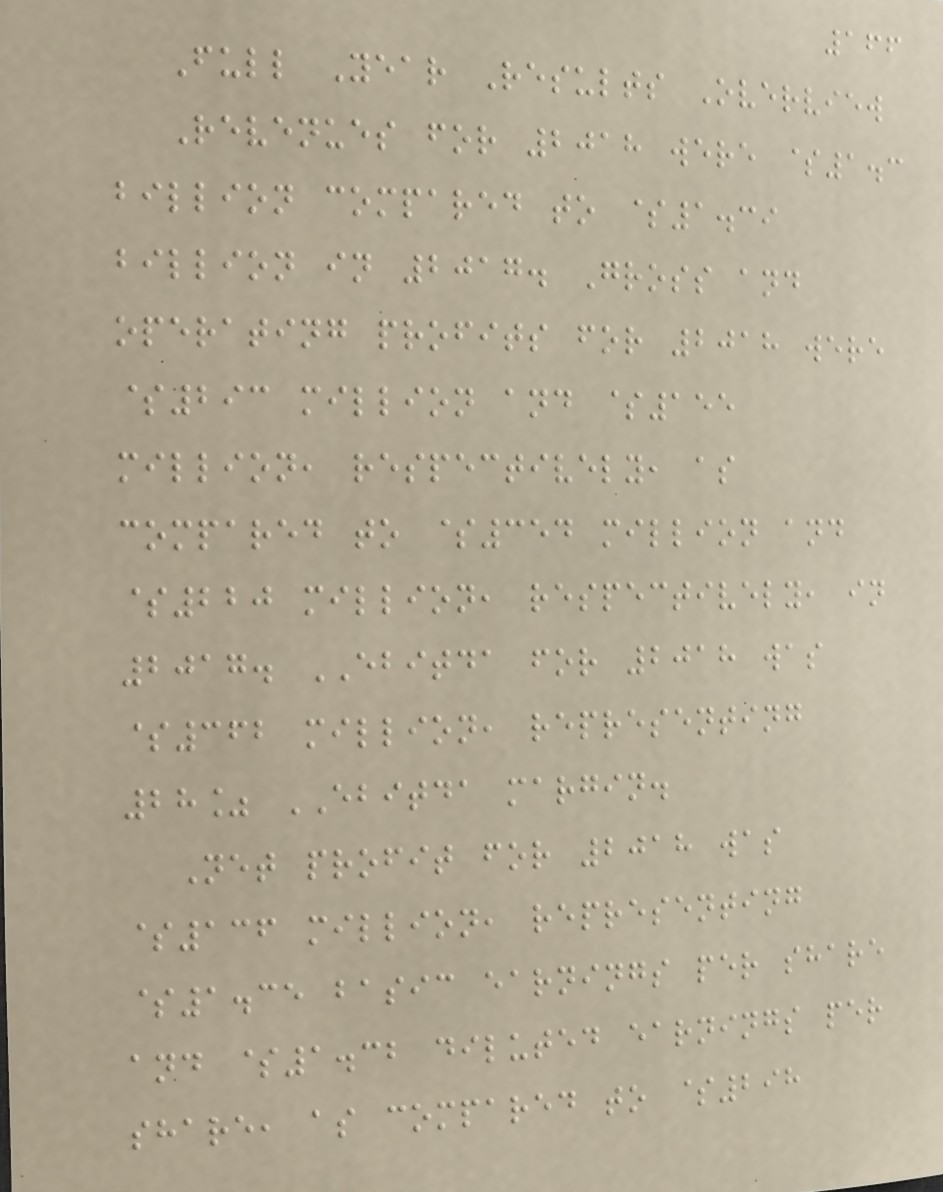166
Full Year Results Overview
Revenues for 2018 were $1.3
billion compared to $1.39
billion in 2017. Gross and
operating profits for 2018 were
$293 million and $155
million, respectively, as
compared to $354 million and
$220 million, respectively, in
2017. EBITDA for 2018 was
$362 million, representing
28% EBITDA margin.
Net profit for 2018 was
$136 million, representing
$1.35 basic earnings per share
and $1.32 diluted earnings per
share, as compared to $298
